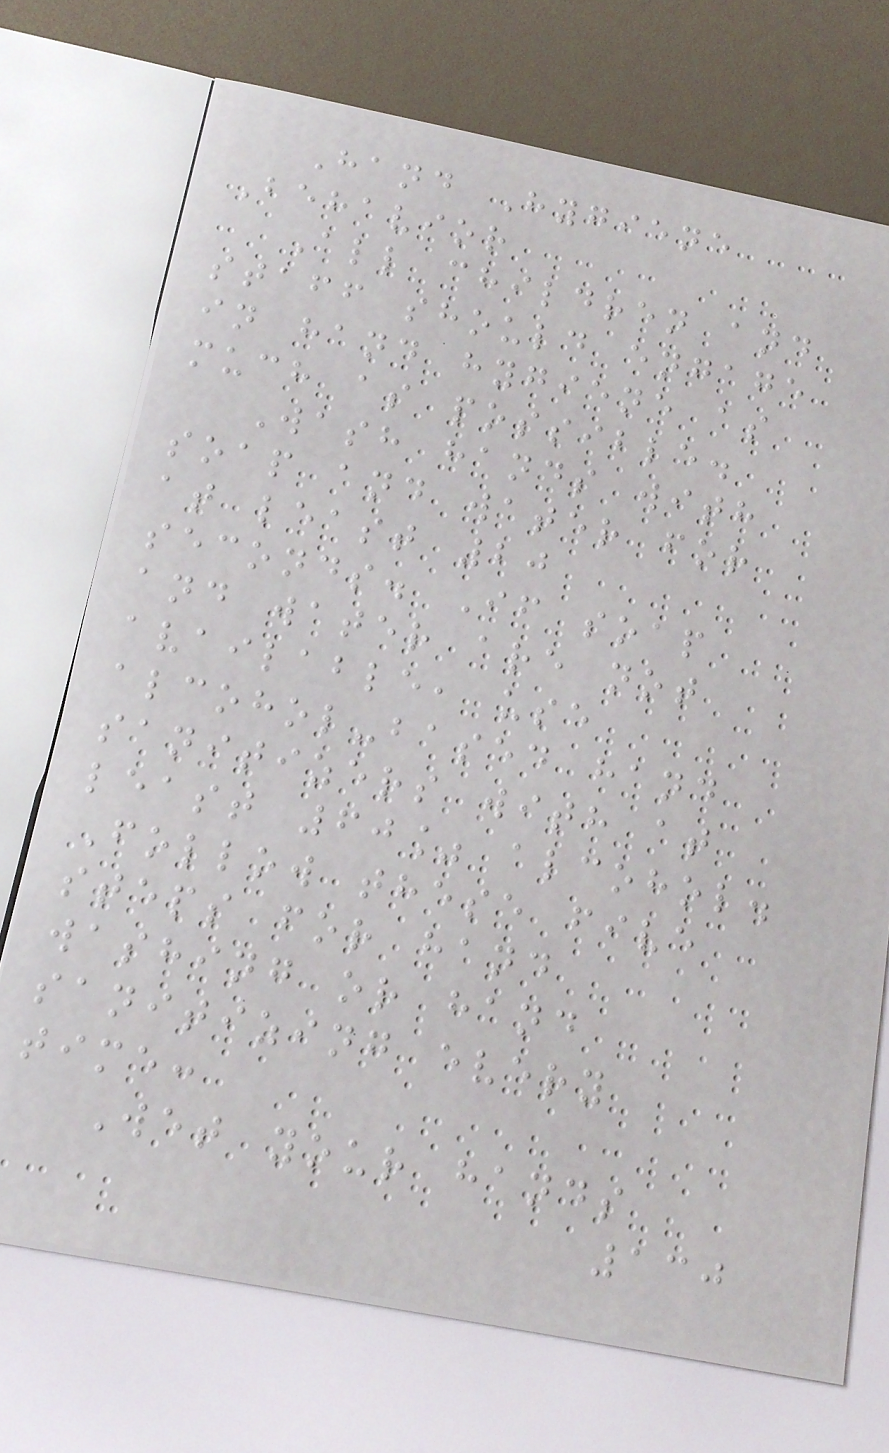Hand Hygiene
Behavior
All children and
staff should engage
in hand hygiene as
much as possible.
Wash hands with
soap and water for
at least 20
seconds. If soap
and water are not
available, use
alcohol-based hand
sanitizers with at
least 60% alcohol.
Follow these five
steps for hand
washing or hand
sanitizing every
time:
Wet your hands
130
